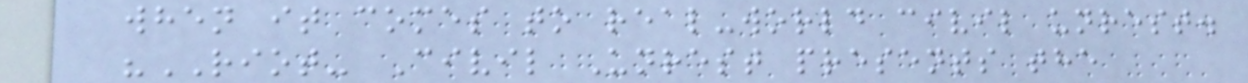when it comes to real-world civil unrest.
"RIOT- Civil Unrest presents the
